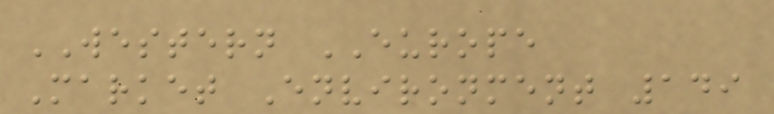WESTERN EUROPE
Market Environment 149
